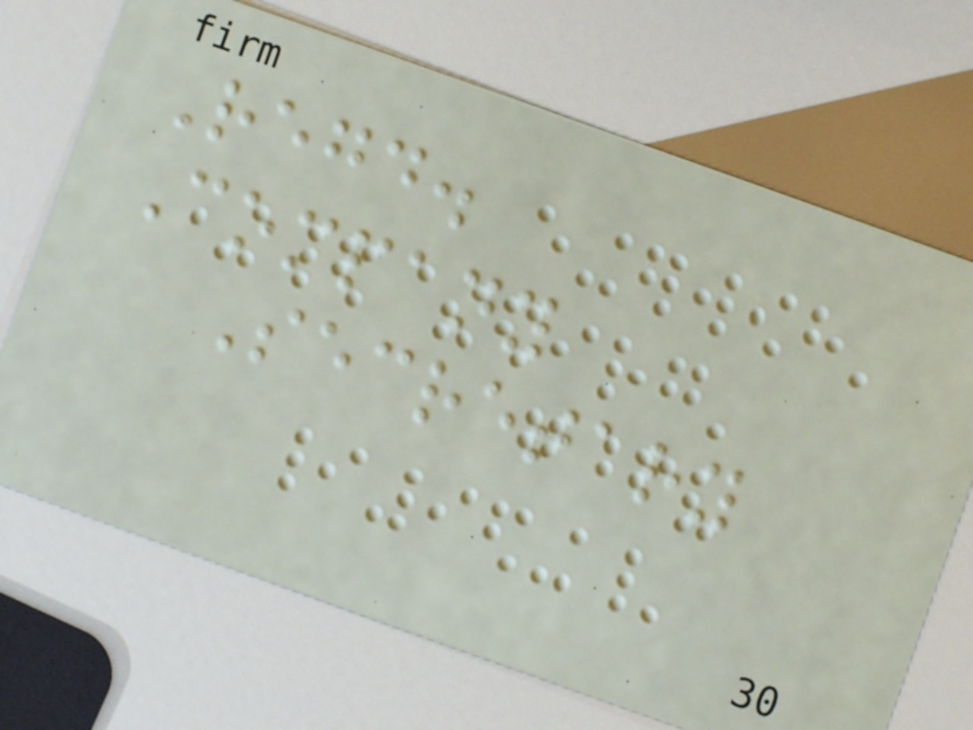Regd.
Company
Secretary
